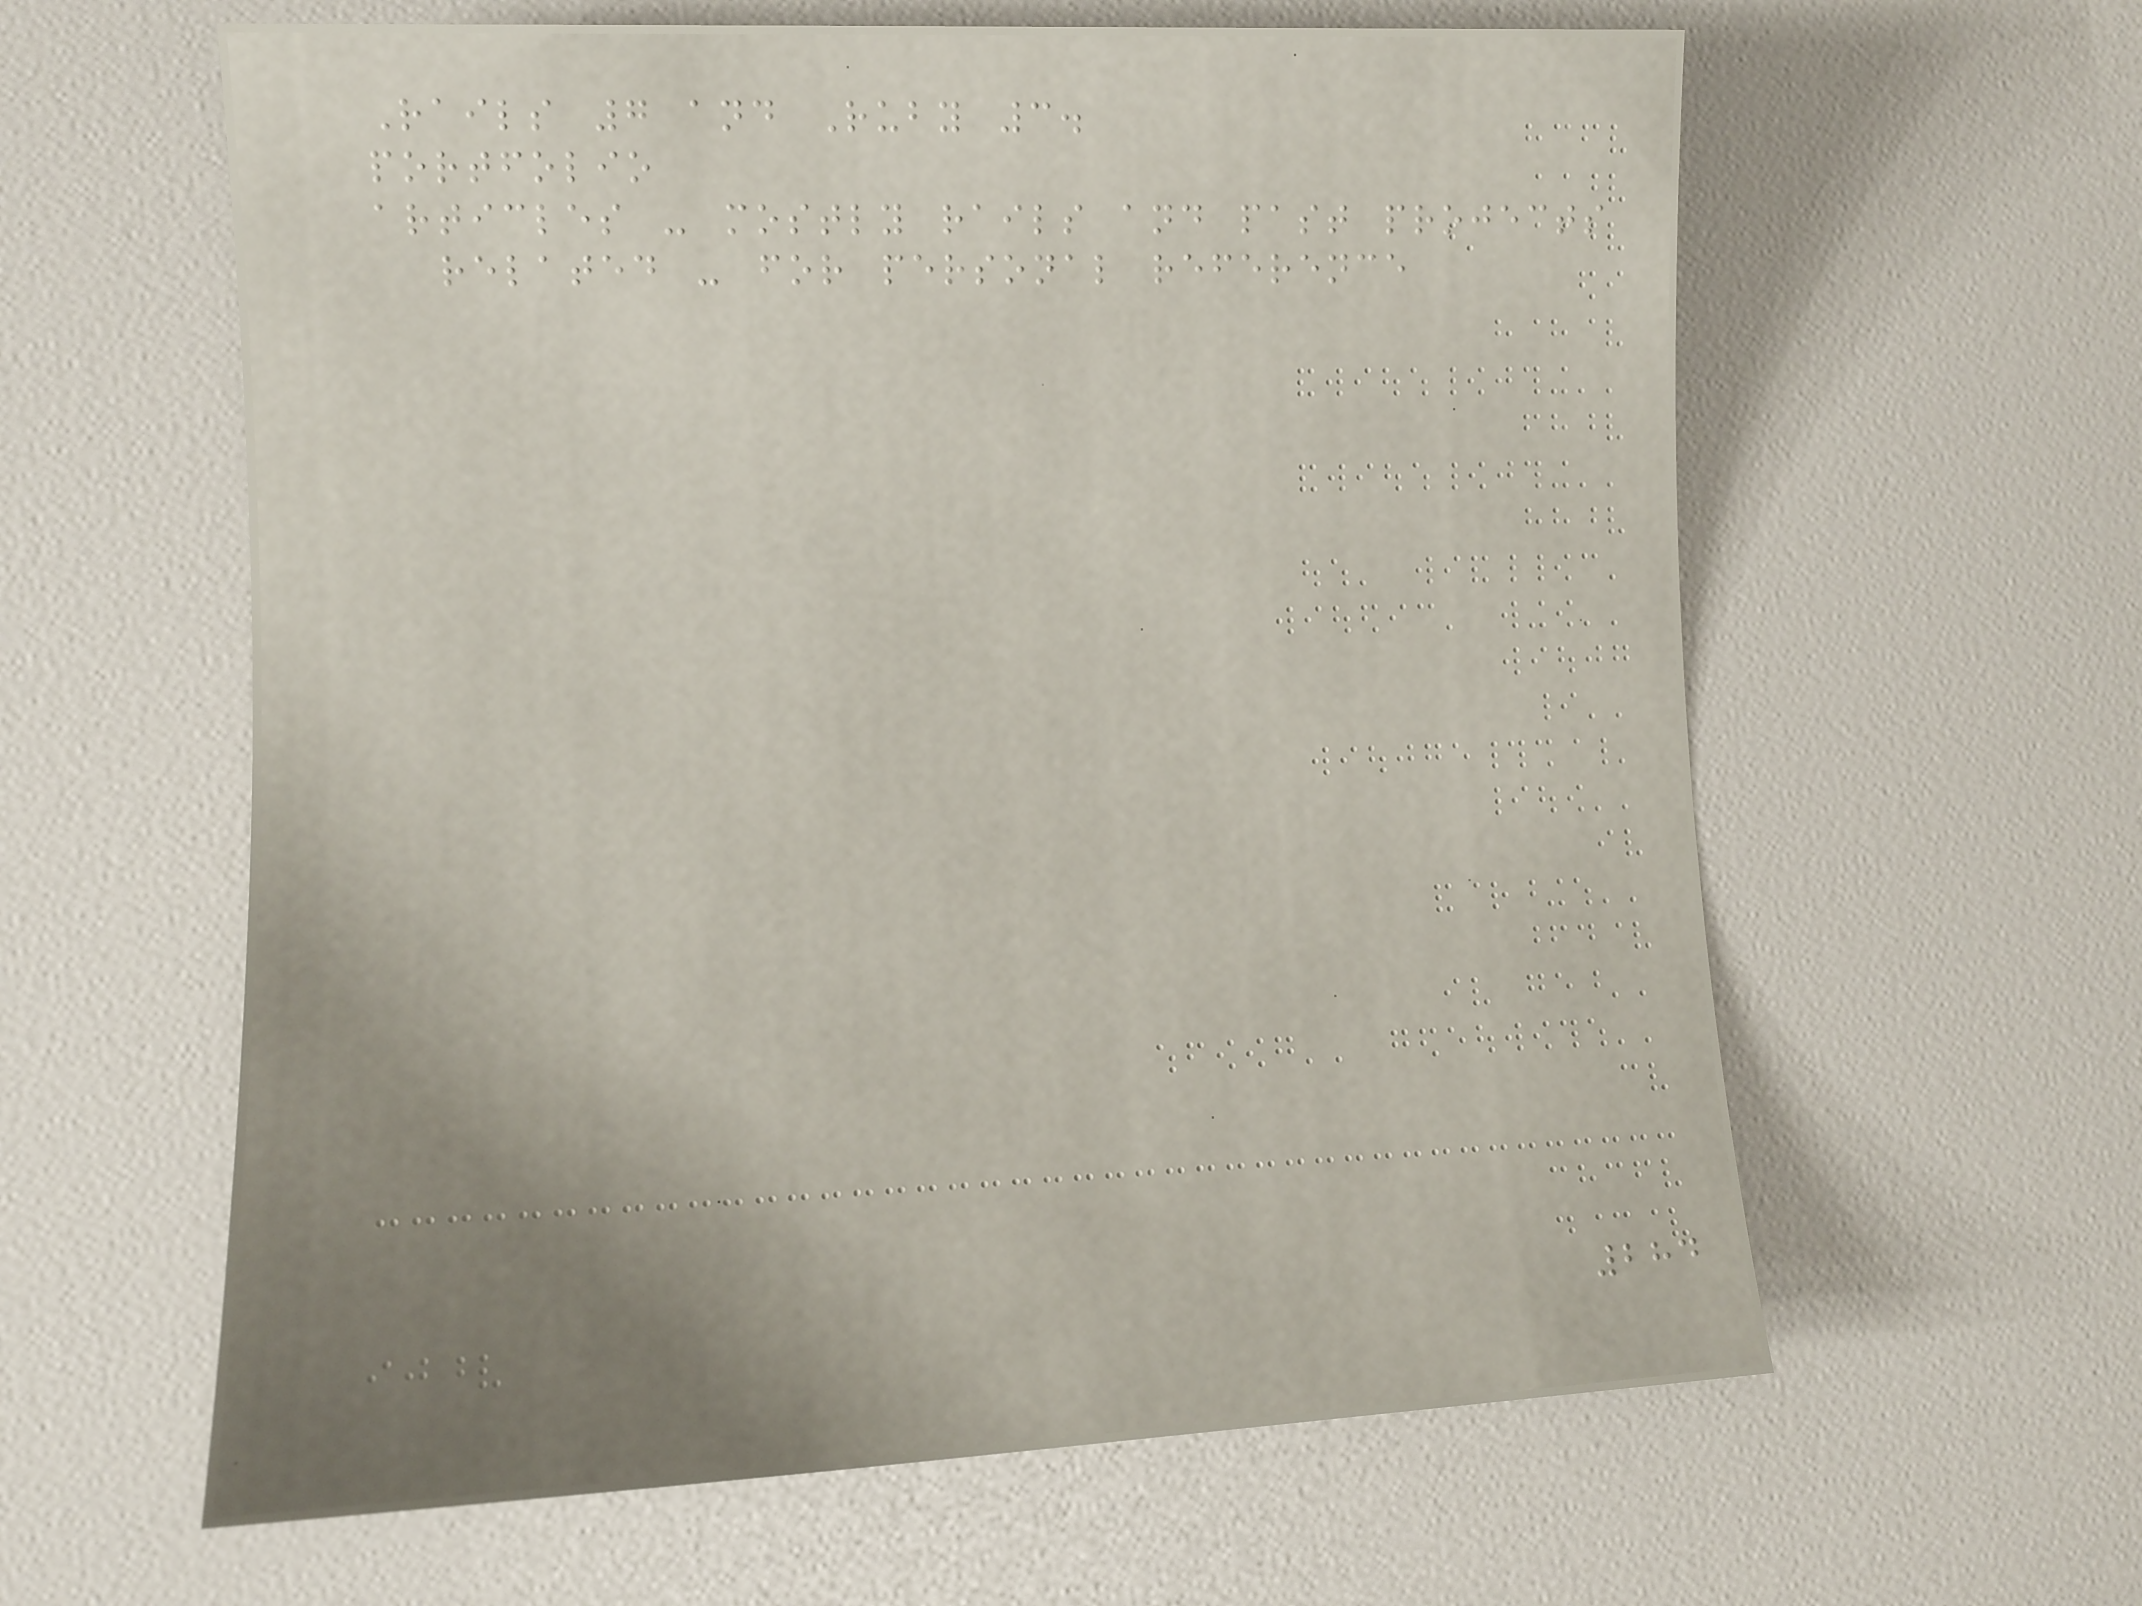Rails 7 and Ruby 3.
portfolio
articles - mostly rails and past projects
related - for personal reference
284
